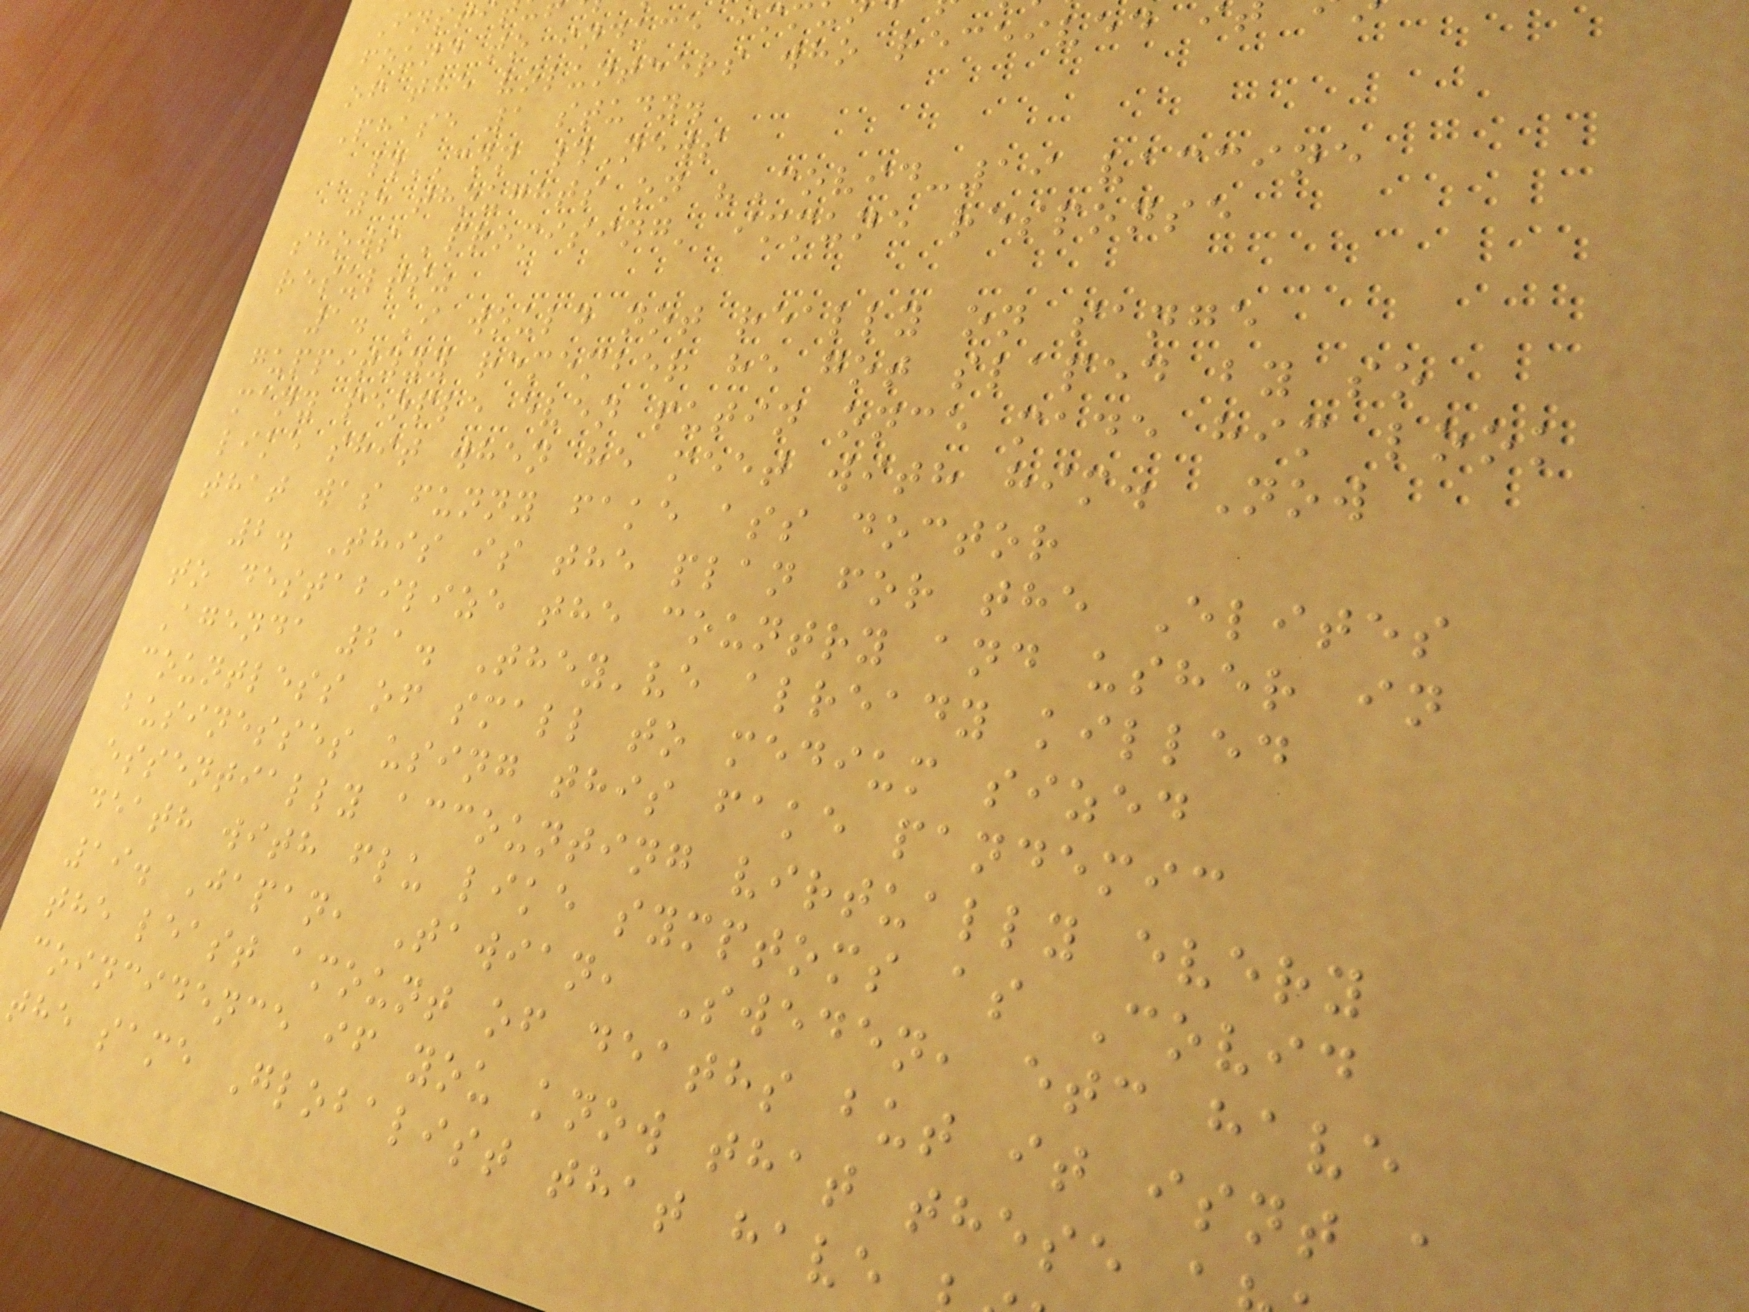found to induce imm
of the volunteers who received i
Phase 1 study.
#CNN #News
5 thoughts on "Covid-19 vaccine
shows 'promising' immune response
results"
1. I would not really on sange
guppityyy remember he got slaped by so
many people even putin once made him look
like shit when he meet with him. Now
that was funny fake ass doctor
2. This is the plan for the Elites
to destabilize the country and usher in
Agenda 21. They've already killed
countless of small to medium sized
businesses using this fake pandemic
essentially accounting virtually every
death with flu like symptoms as Covid
19. Japan, Tawian, Sweden, etc have
the least amount of deaths but it isnt a
coincidence if you know that these
the same Globalist that have
